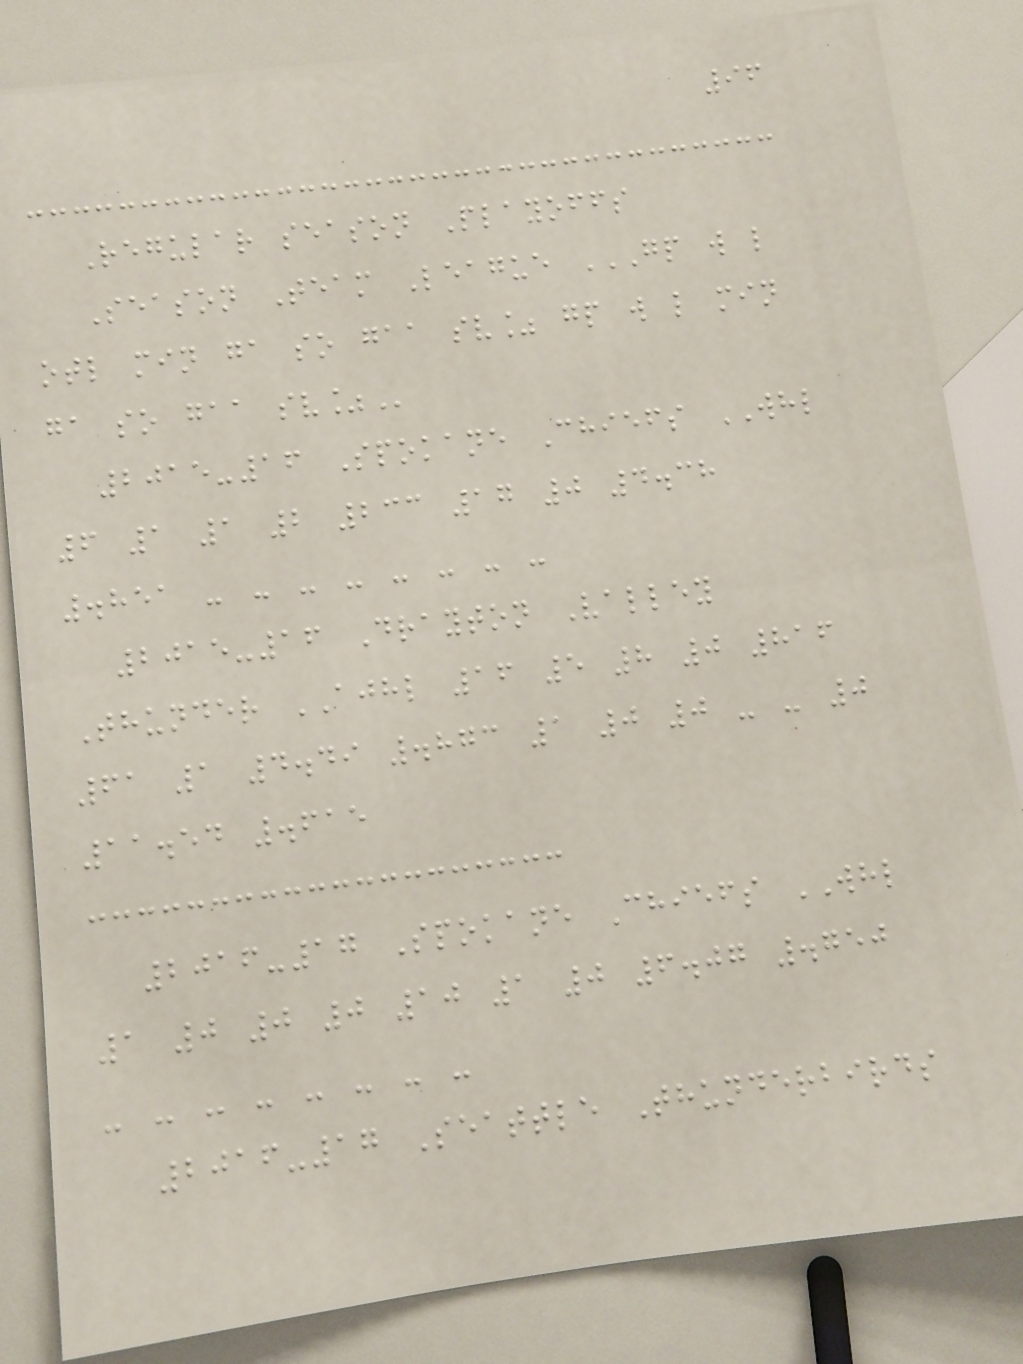96
Regular season Playoffs
Season Team League GP W L
OTL MIN GA SO GAA SV% GP W L MIN
GA SO GAA SV%
2015-16 Spokane Chiefs WHL
6 1 1 2 233 17 0 4.38
.851 - - - - - - - -
2015-16 Drayton Valley
Thunder AJHL 16 5 8 0 816
61 1 4.49 .873 1 0 0 - - 0
11.54 .615
2016-17 Spokane Chiefs WHL
1 0 0 0 10 1 0 6.07 .750
- - - - - - - -
2016-17 Seattle Thunderbirds
